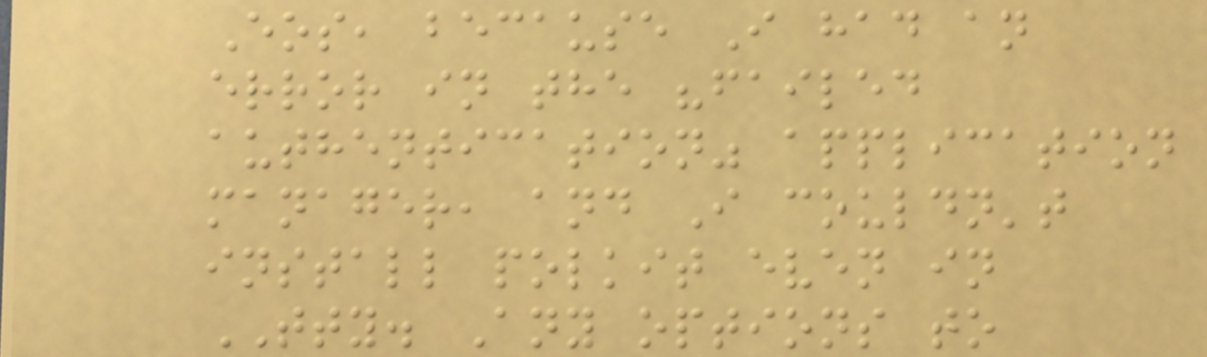Eos, because I had an
error in the "failed
authentication" application
manager, and I couldn't
install polkit even in
TTY. Any options to
